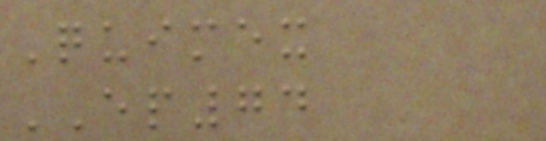Quimex
EP74
